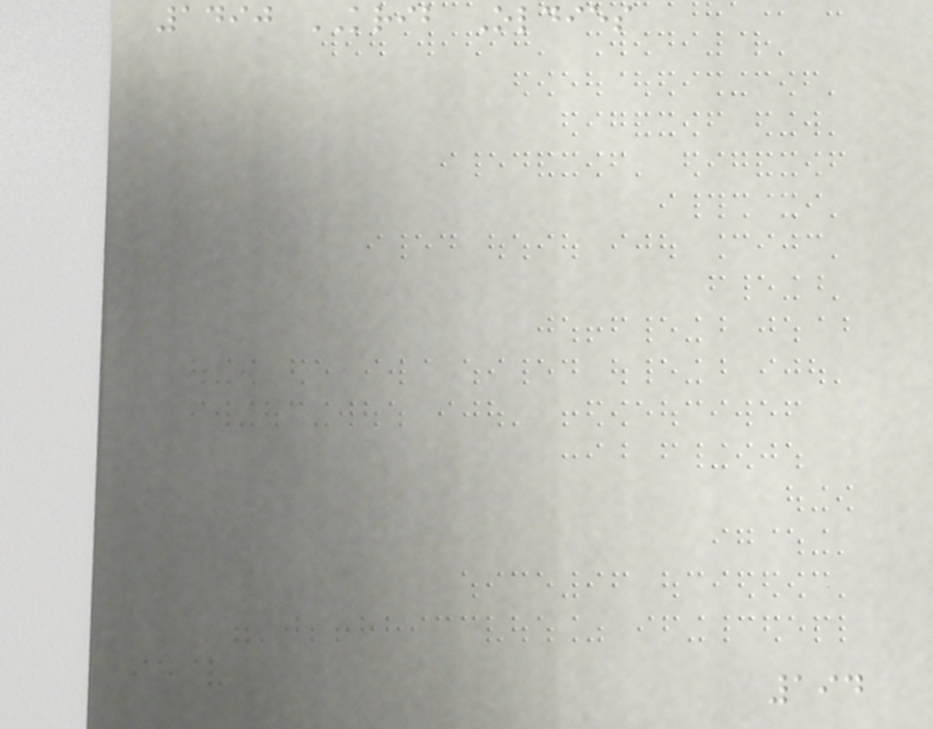1490 KRIB Oldies
194
